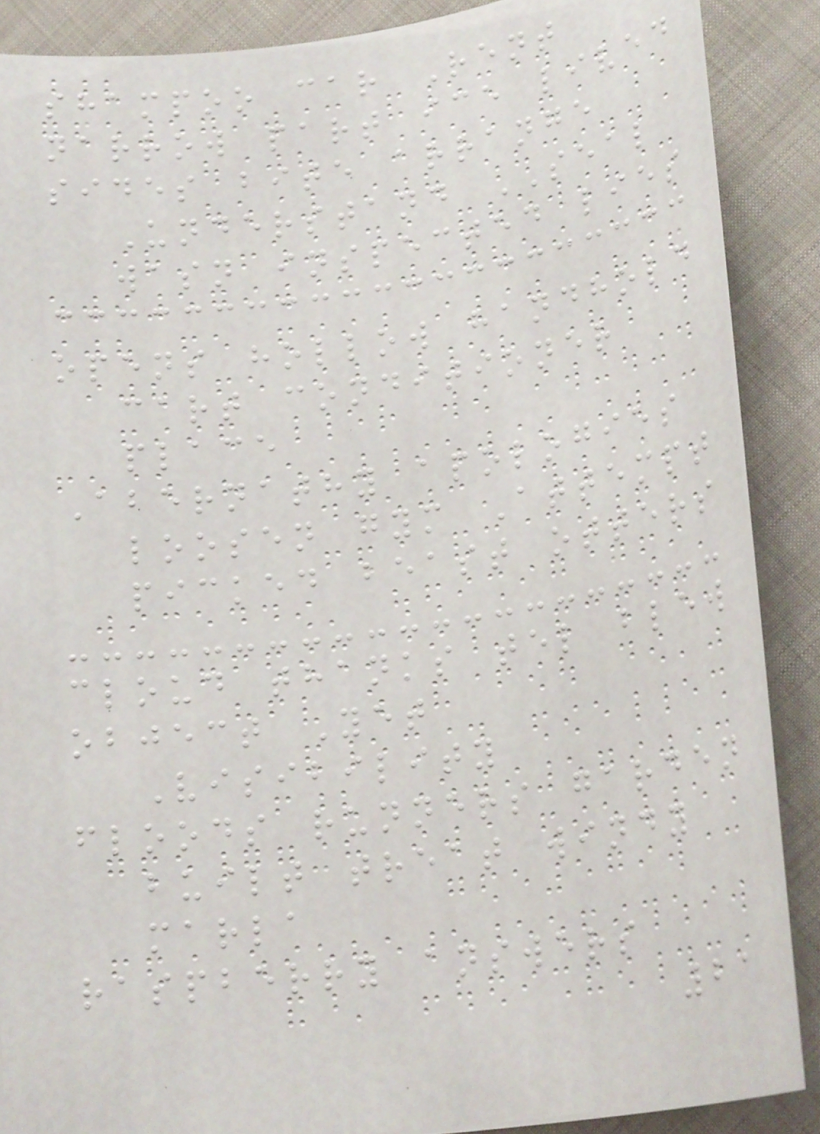shampoo car Rent
narrow part ice lived
sides bite arrange
Understand SEAL
wasn inspected lies
opens hollow handhold
cart conditioner
place
Abernathy apologies
loosen gym Attempt
picked beast otters
cloud thanks tel blew
object Yet
Visibility
floods runners garden
built treat windy
marla
raspberry answers
21
